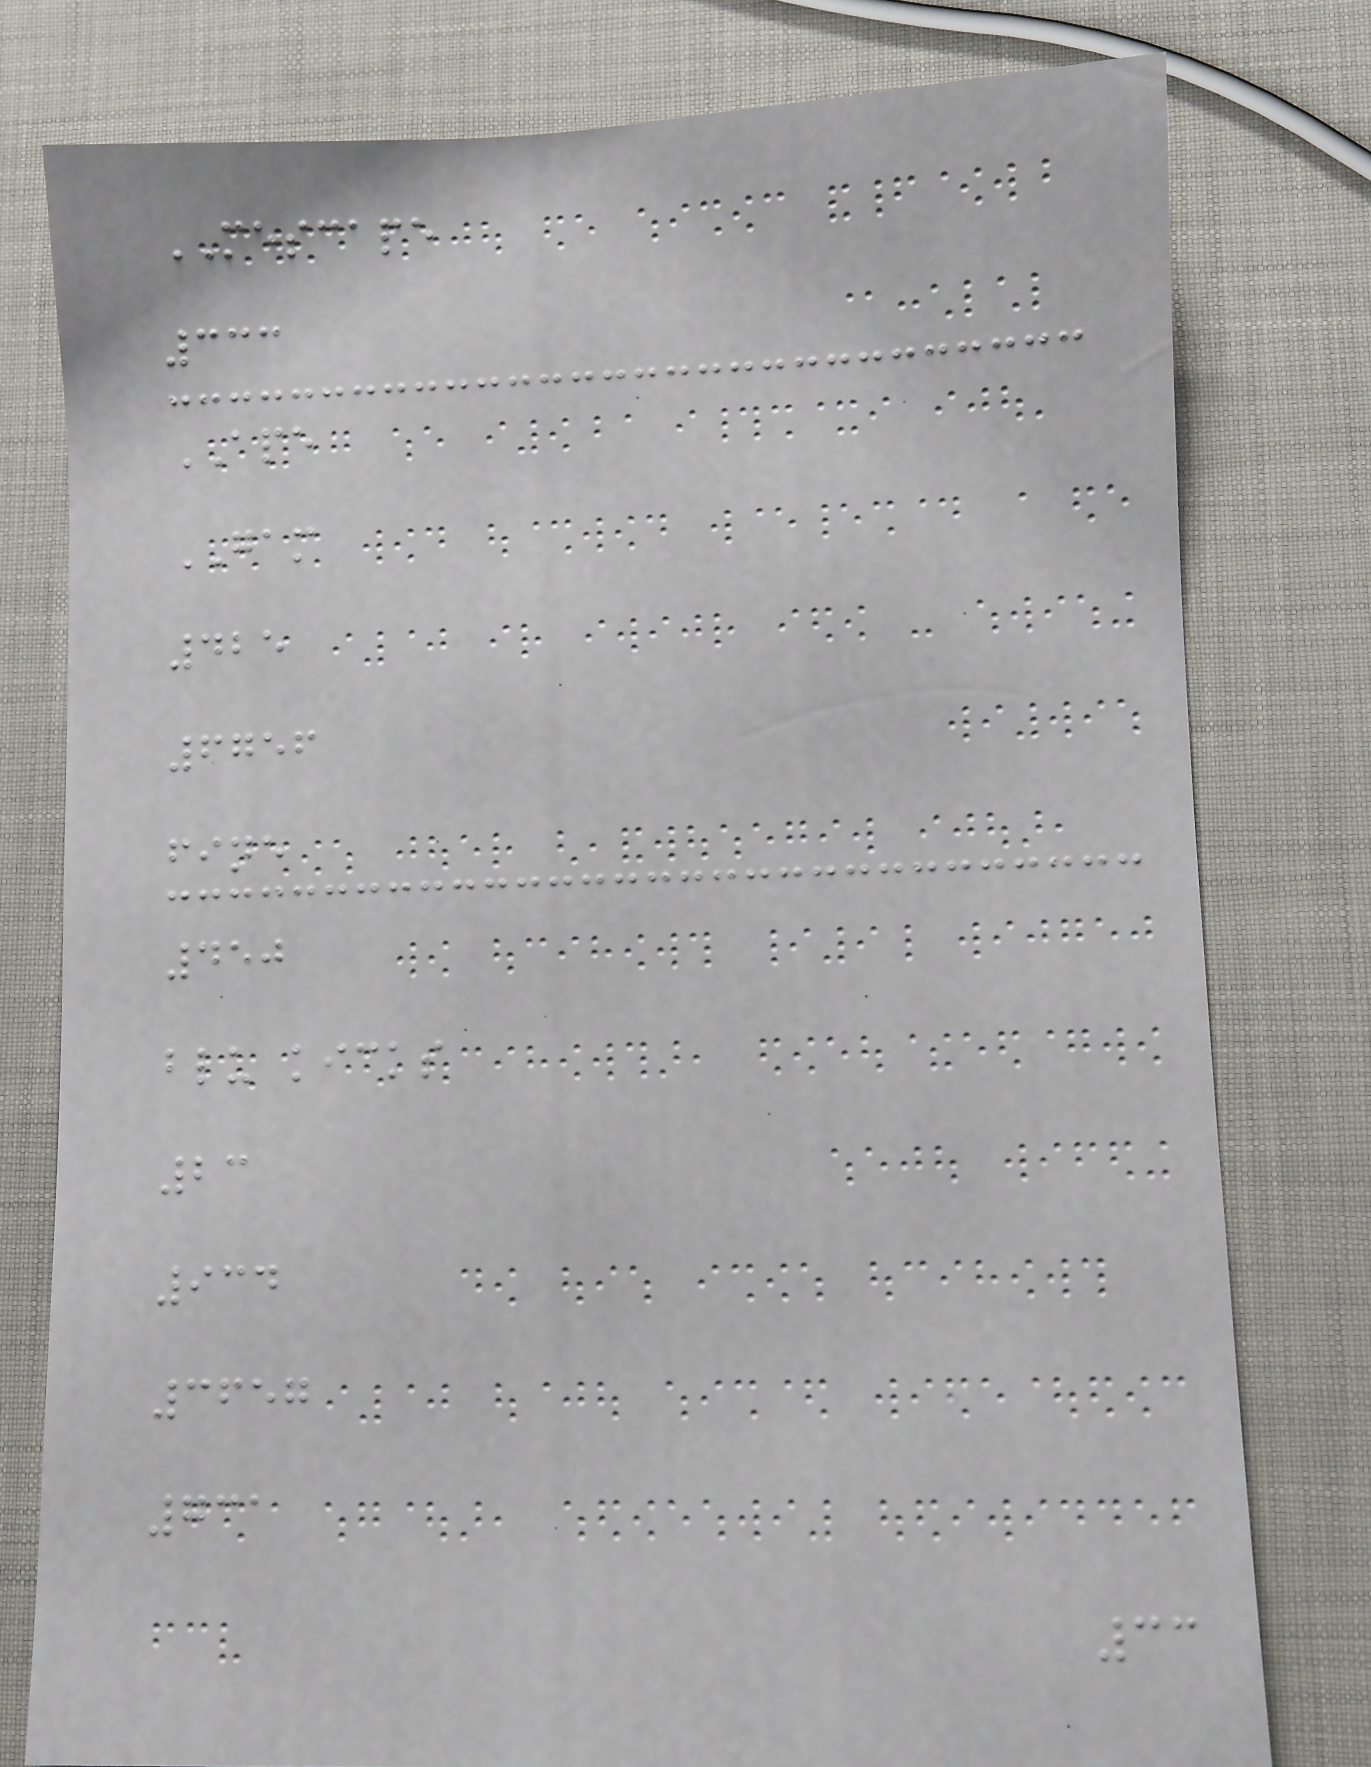MESCAPE
333
APE
GAM
425
6756
fine
450
blu kicks
23
934
3657
731
33
